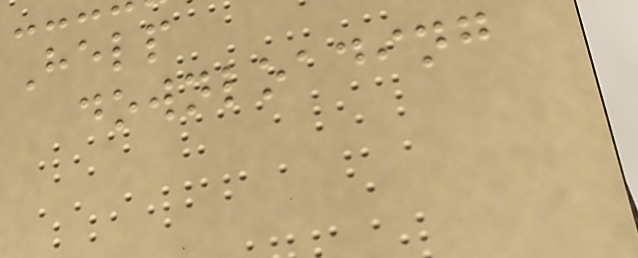Help
downloading
